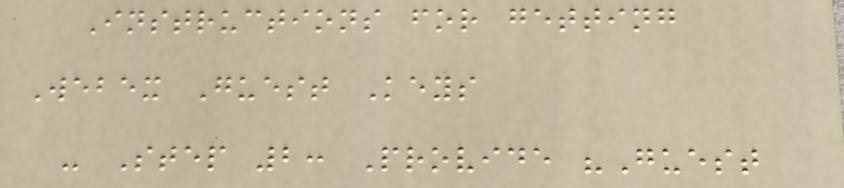Instructions for getting
Webex Guest Keys
- Step 2: Provide "Guest
